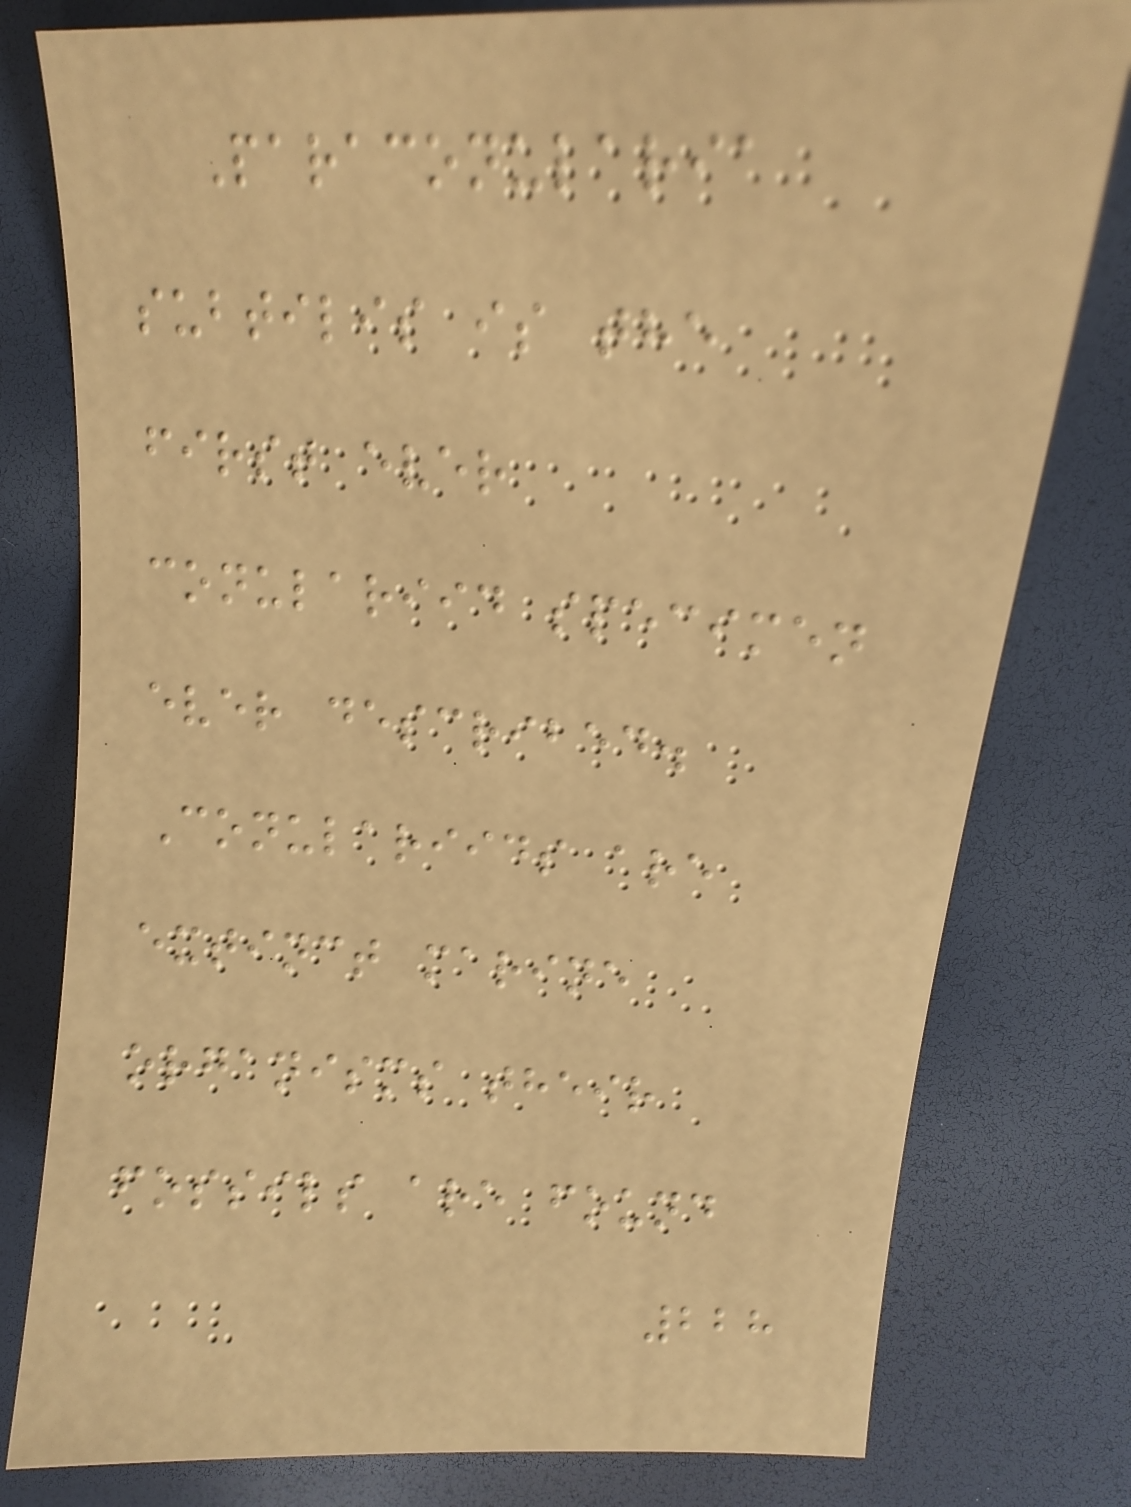Paraconularia
subtilis is the
first ever
conulariid specimen
ever described.
Conulariids are
extinct marine
organisms their
fossils are found
228
